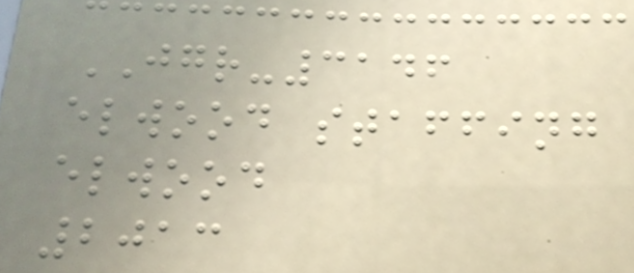JGR-3146
elwood staffing
elwood
2013
